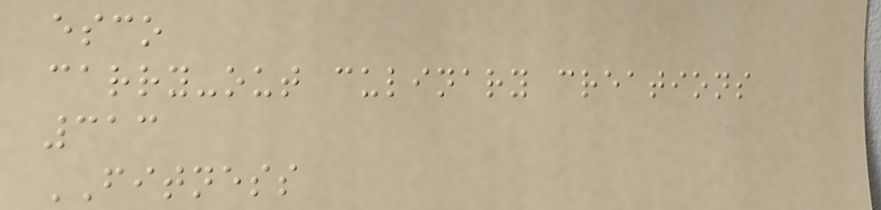esco
carry-out culinary creations
313
FITNESS
